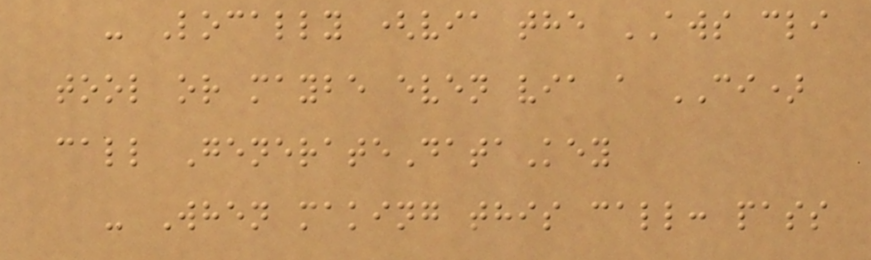- Locally (via the AWS cli
tool or maybe even via a CI)
call GenerateDataKey
- When making this call: pass
